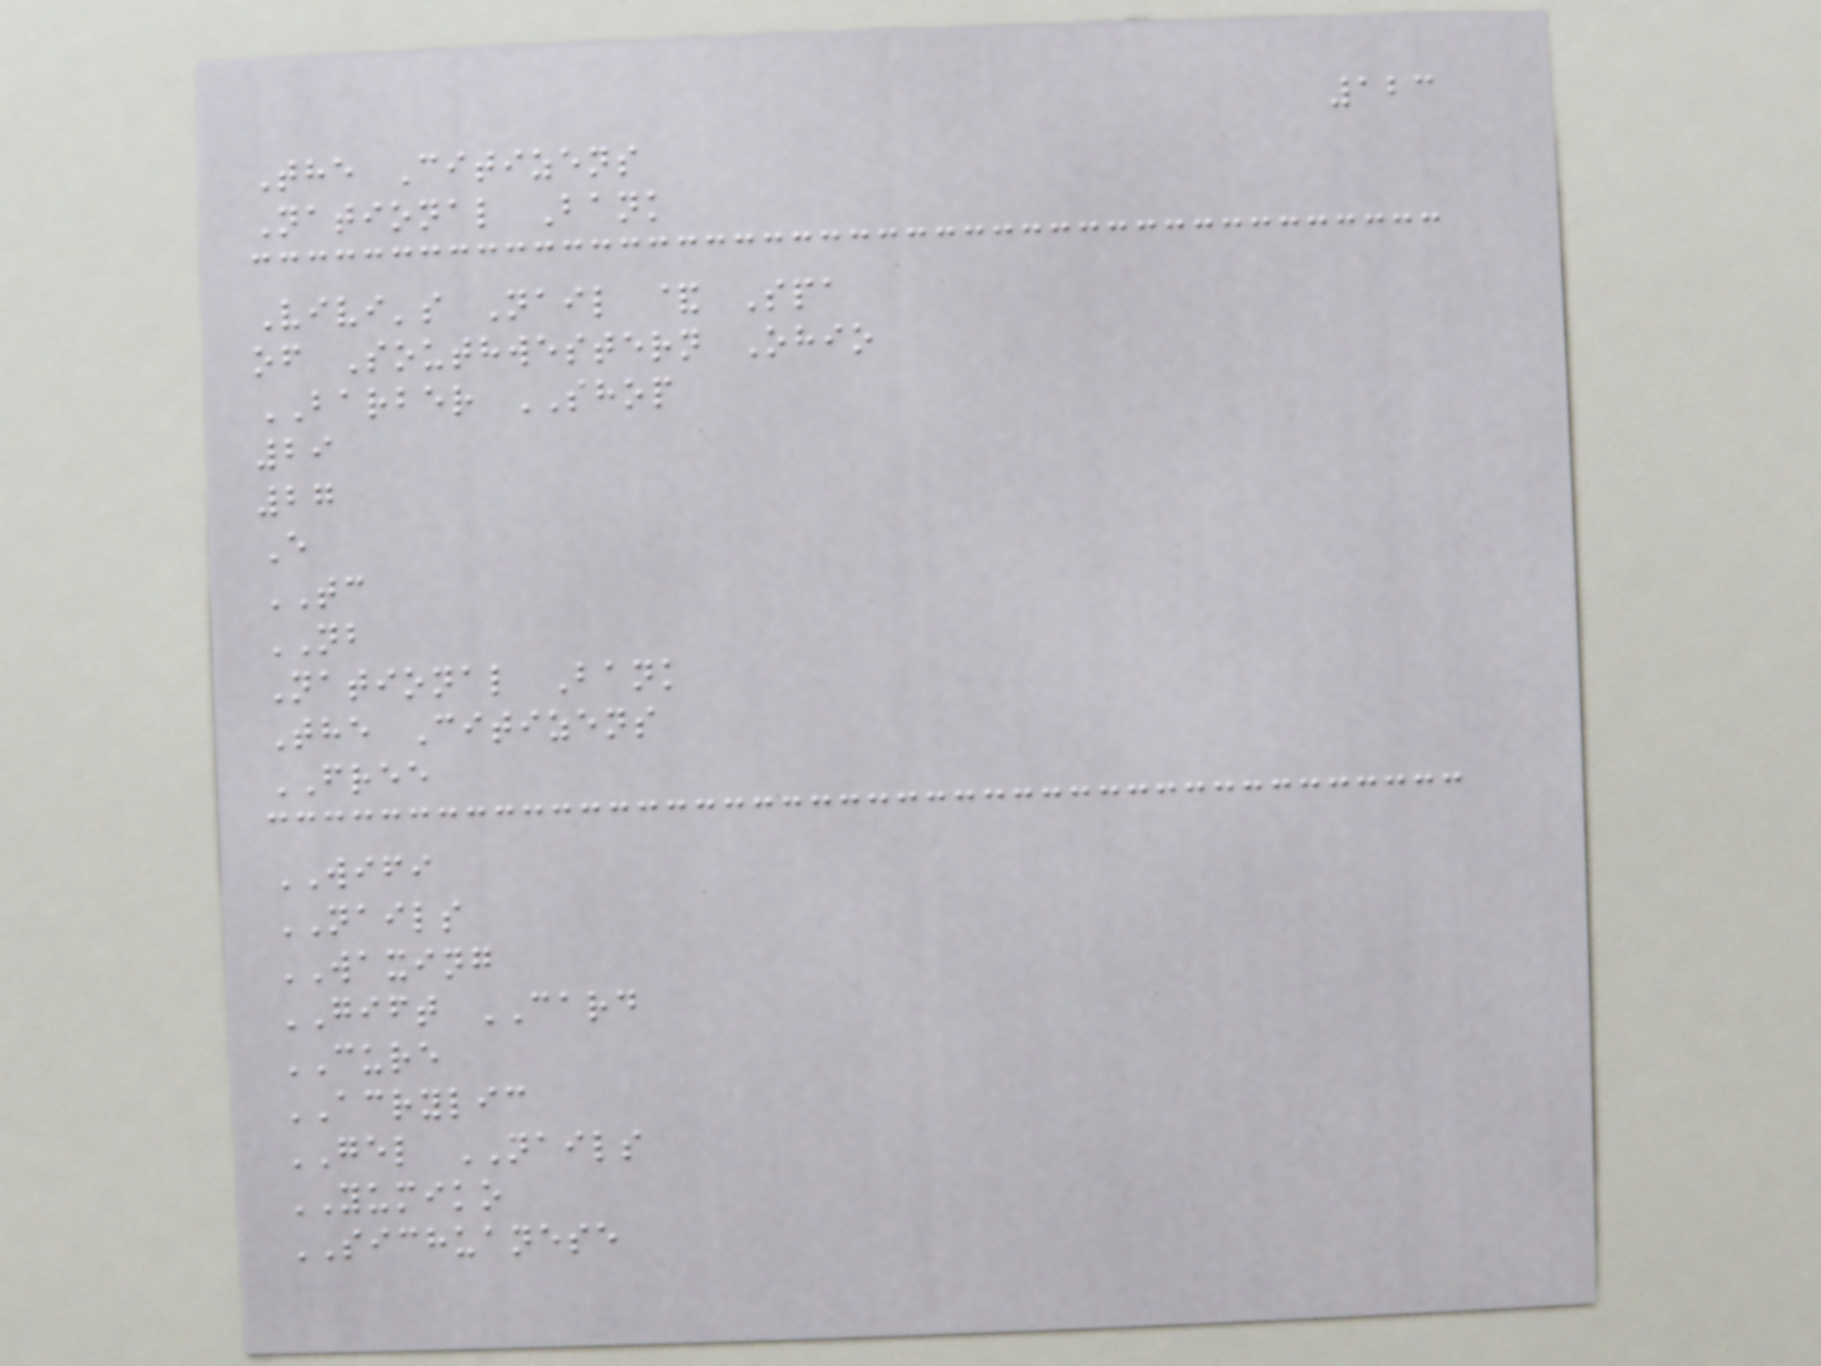123
The Citizens
National Bank
Vivi's Nail & Spa
of Southwestern Ohio
BARBER SHOP
29
27
E
TC
NB
National Bank
The Citizens
FREE
WIFI
NAILS
WAXING
GIFT CARD
CURE
ACRYLIC
GEL NAILS
YUMIKO
SICHUANESE
